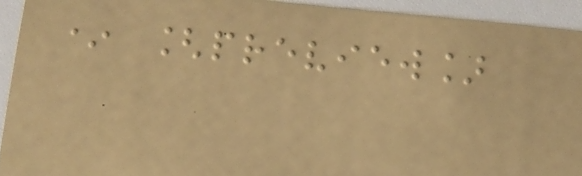* [preview]
